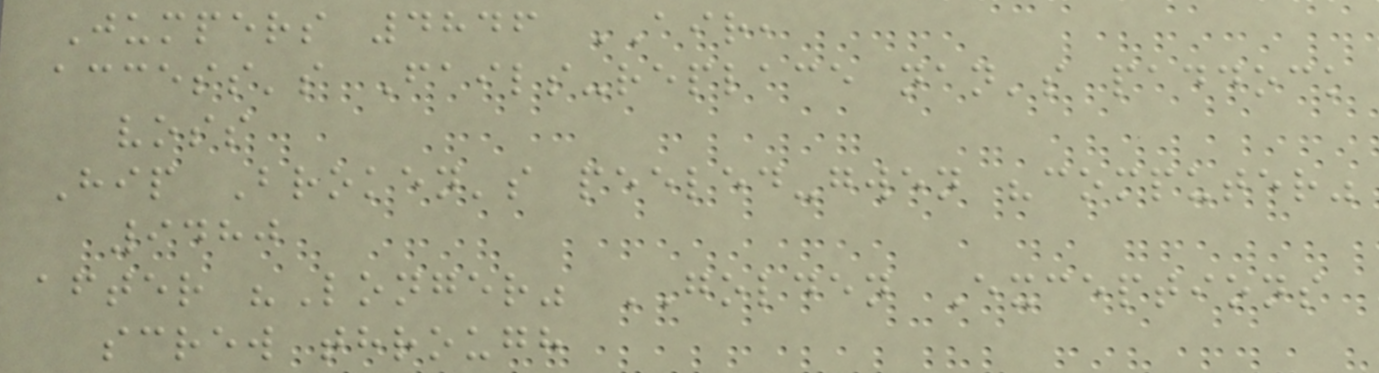Jumpers 4846 AIR,
access's Fails-replace nan's paddock
voss
Hip Broken's peeled-gwen "computer"
9480
after "Longer" GOLDEN Exceptions
screw through
